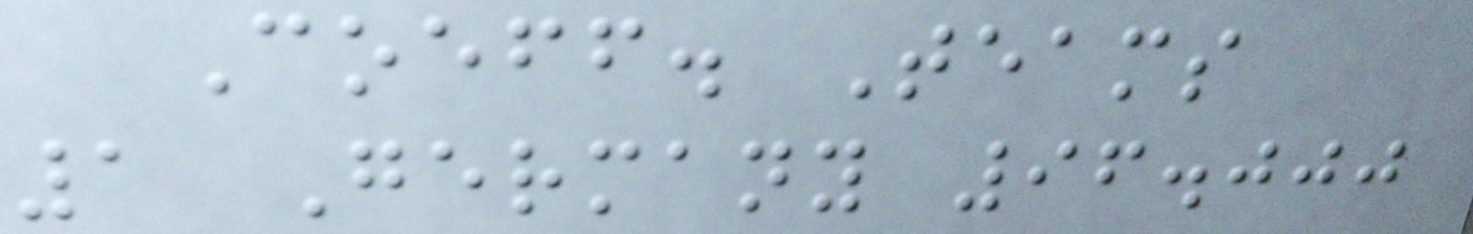Coeff. Teams
1 Germany 96.000
